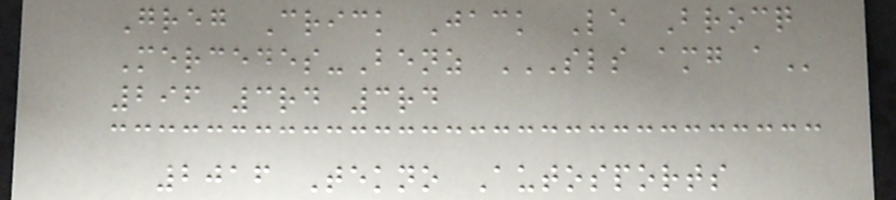Greg Crick Jack Le Brocq
Mercedes-Benz SLS AMG A
296 3rd 3rd
2016 Tekno Autosports
